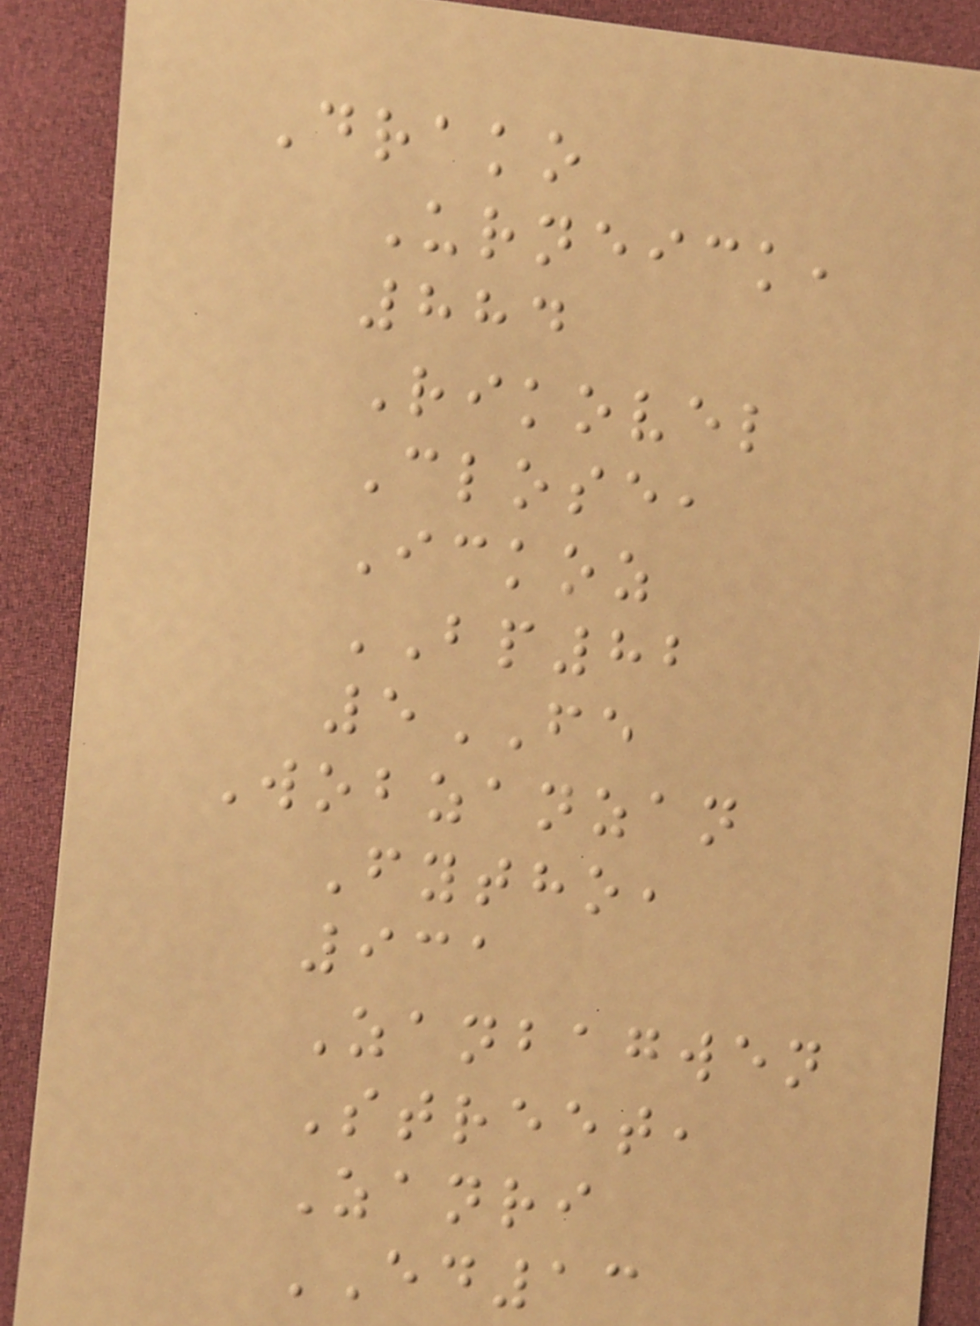Drako
Urneick,
884
Rikovel
Close,
Ickoz
BP82
5FE
Wobzanzan
Fytho,
931
Zanbagwen
Street,
Zanri
ED13
